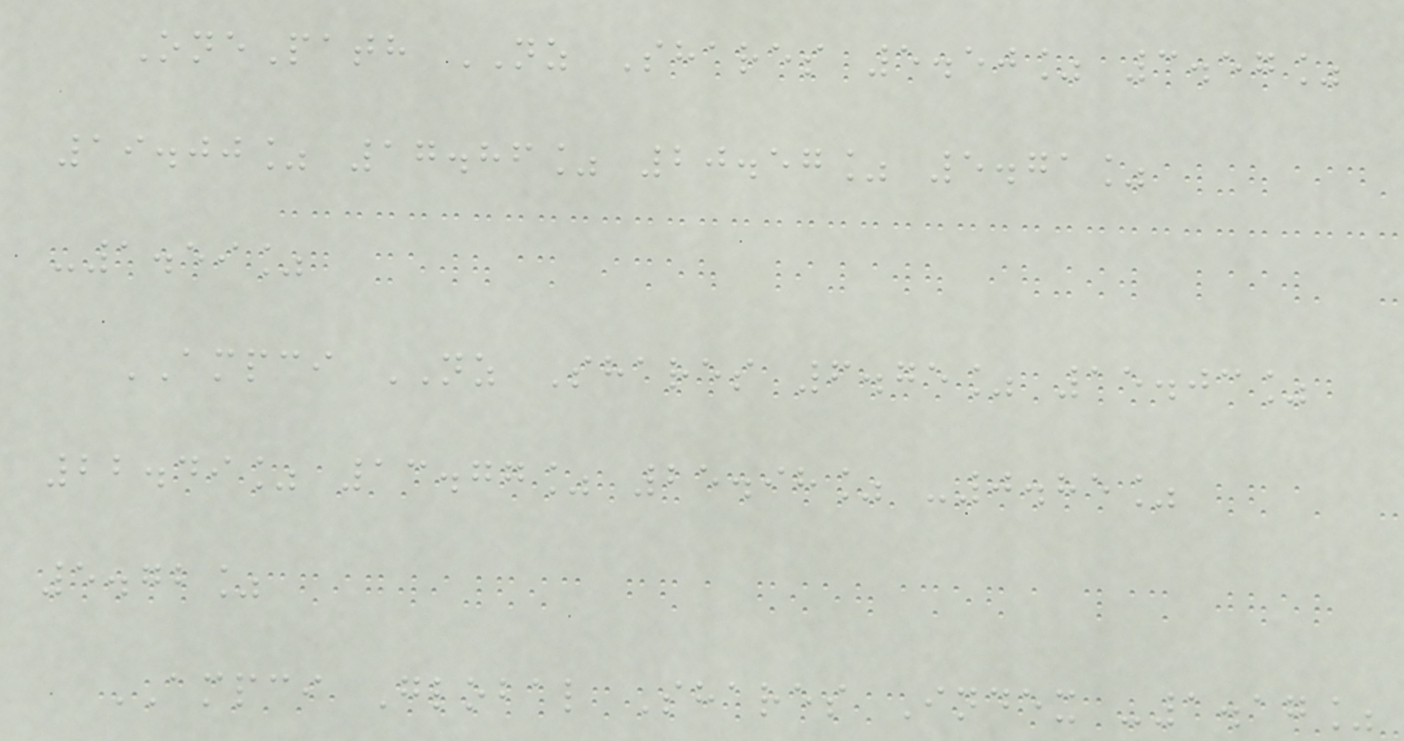OnePath NZ Shares 5.50% 3.57%
19.00% 17.86% 20.57% 5.71%
-1.59%
AMPCI NZ Shares 6.75% 15.03%
22.49% 13.77% 25.98% -0.85%
5.72%
AMPCI Global Shares Index -1.17%
